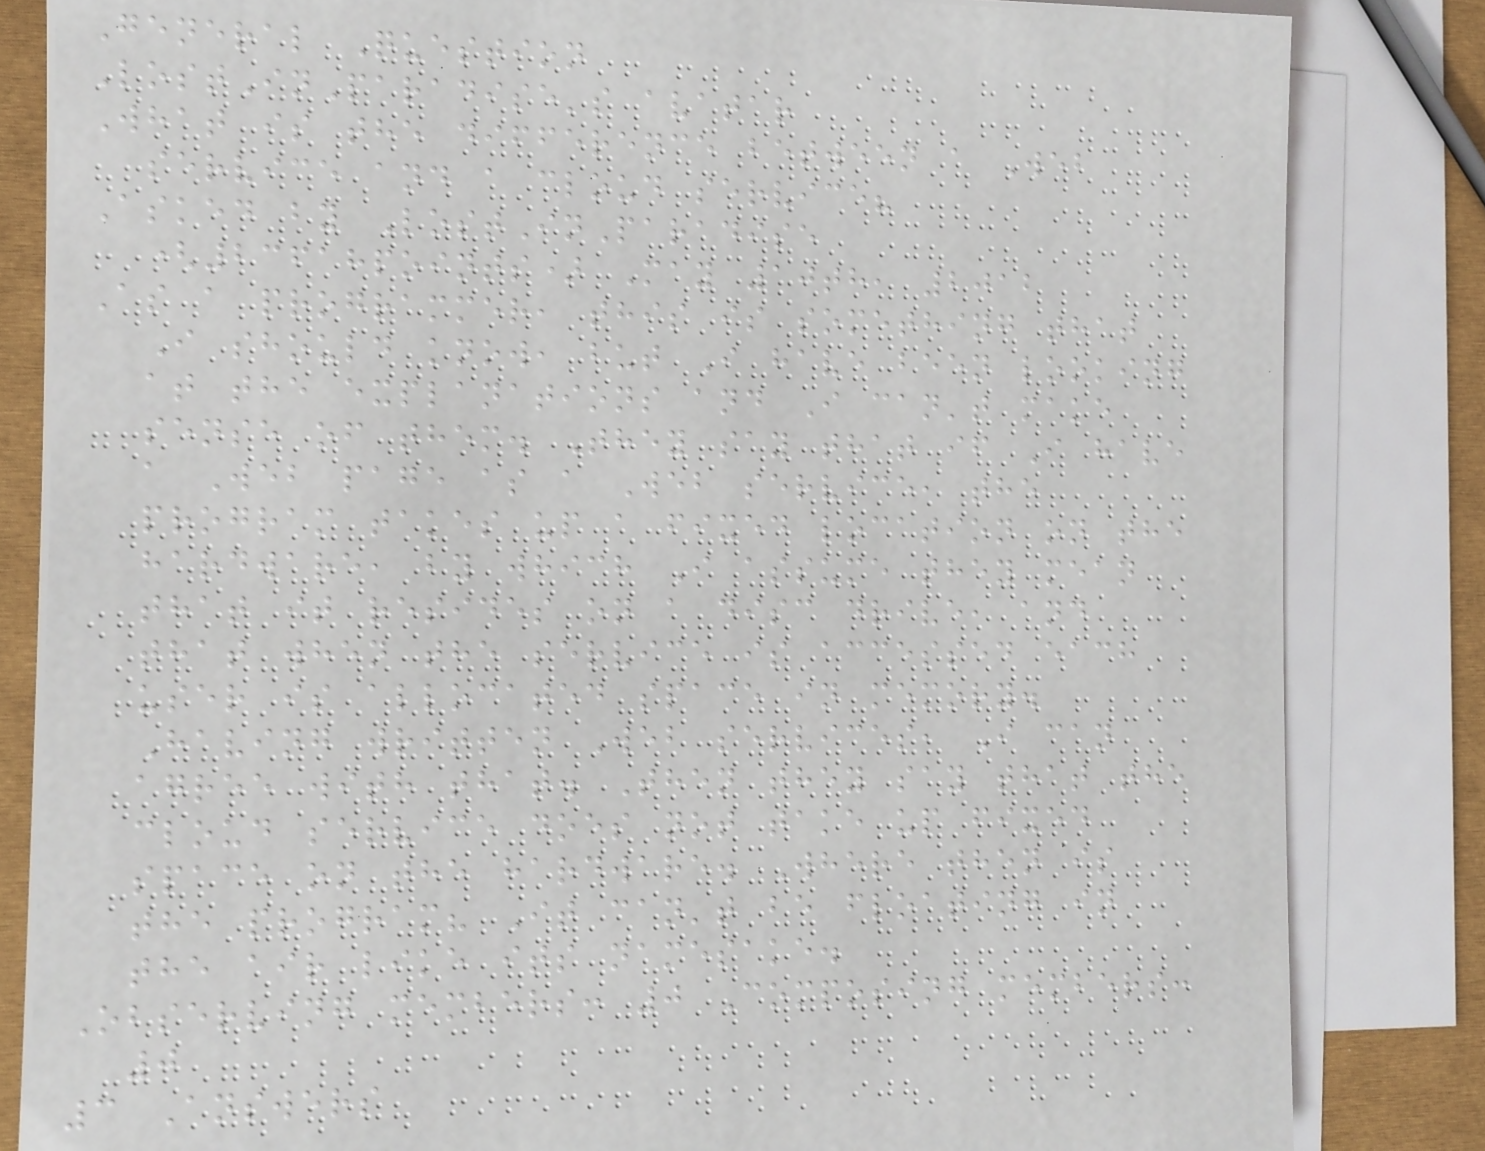General Question
LostInParadise's avatar
What is the difference between a Web
service and a cloud service?
Asked by LostInParadise
(23618points) May 10th, 2012
As a programmer, this is something that
I should know, but I have been looking
at the explanations and I can't make
sense of them. They say that if I have
a Web page as a Web service, the
program takes up a fixed location on the
hardware, by which I assume they mean
that it resides on a disc drive, and
that when the service is accessed each
user is allocated space in memory.
Having written Web services, I can
agree with that. Then they say that the
cloud service does not take up fixed
space on the hardware. Where then is
the program? It can't be floating in
the air like its namesake.
Observing members: 0 Composing members:
0
3 Answers
